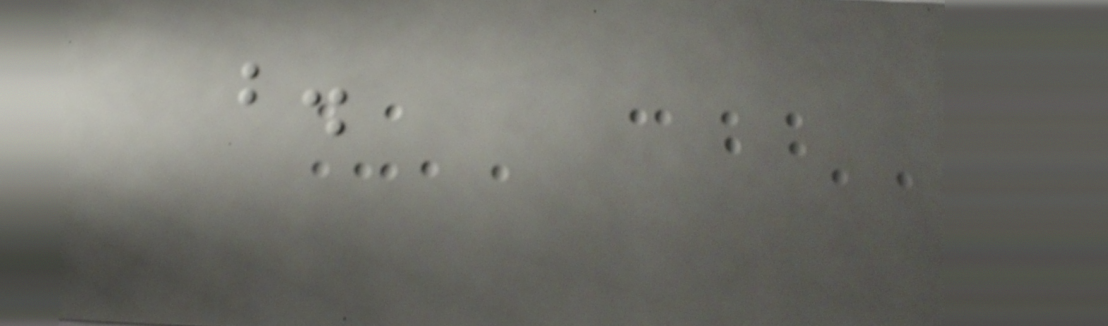b.
